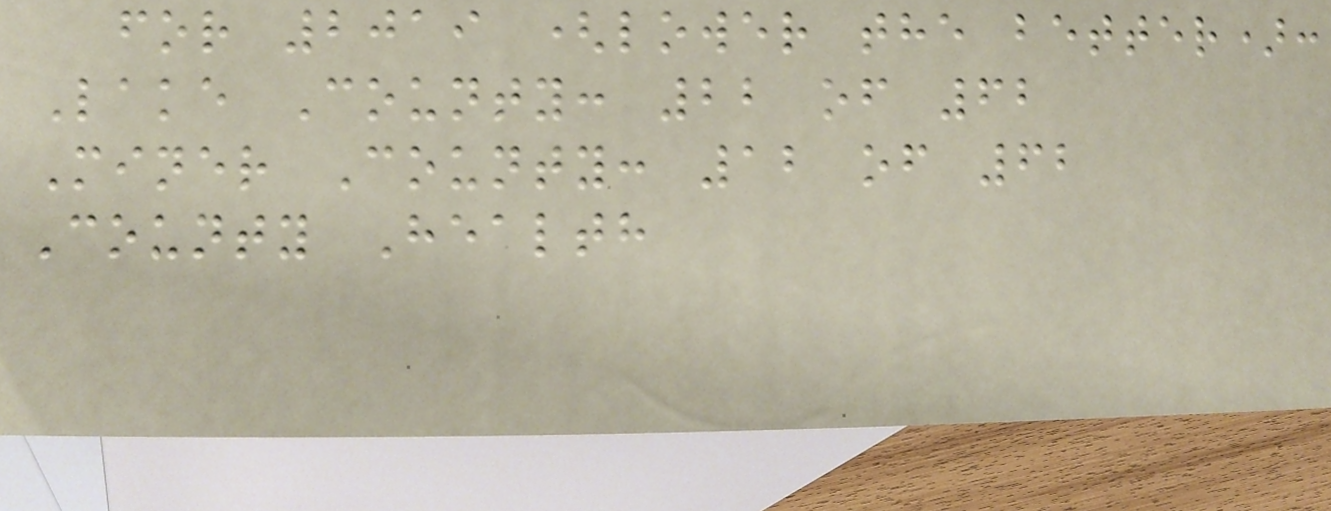for 2019 (lower the better):
Lake County: 22 of 62
Miner County: 12 of 62
County Health
